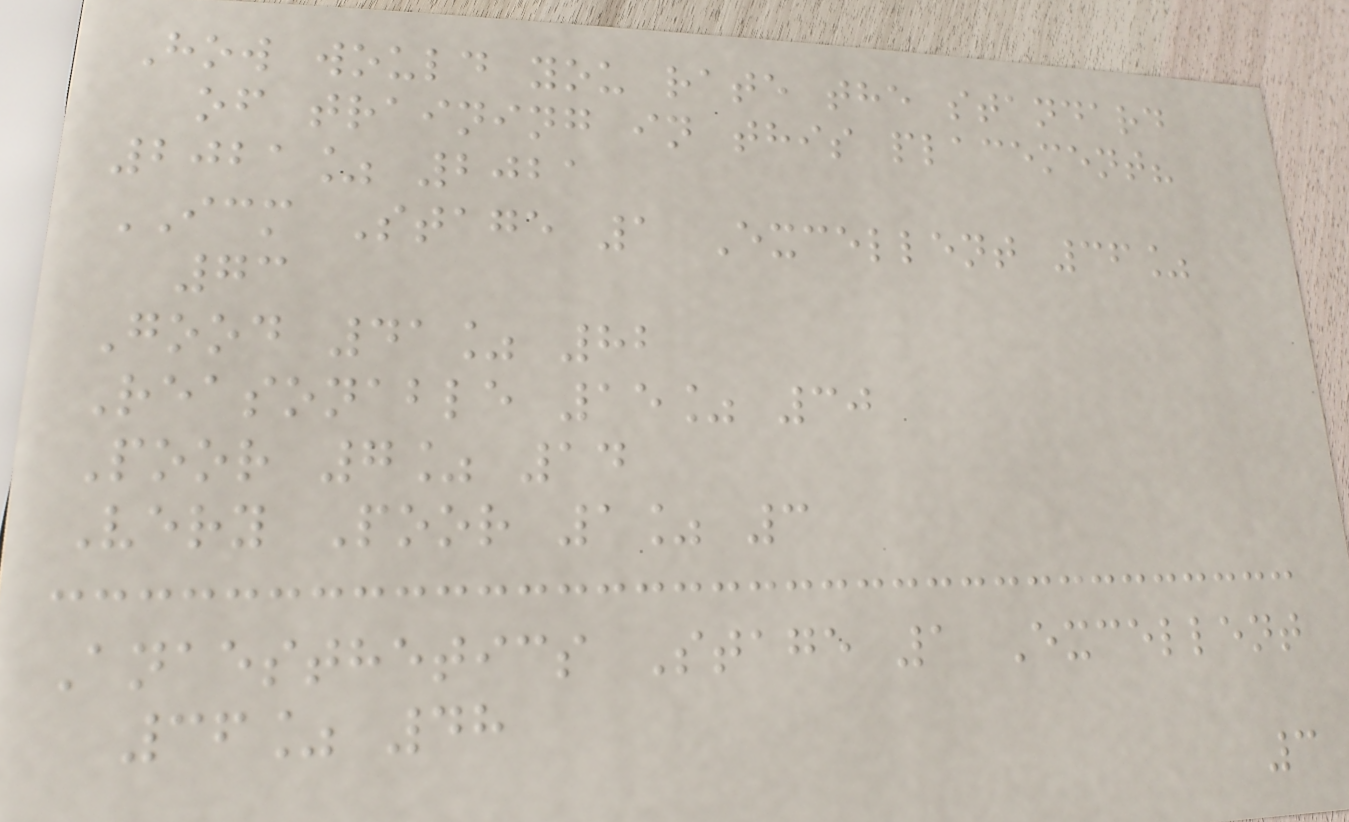How would you rate the standard
of training in this placement?
2021% 2021
ICM Stage 1 Excellent 36%
73
Good 41% 82
Reasonable 15% 30
Poor 7% 14
Very Poor 1% 3
Anaesthetics Stage 1 Excellent
36% 48
3
